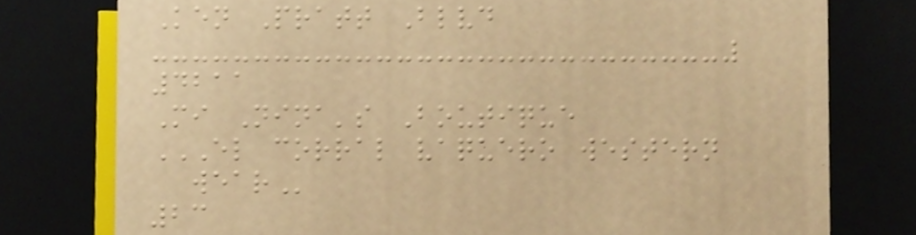Ken Pratt Blvd
4211
Mi Nina's Boutique
EL CORRAL VAQUERO WESTERN
WEAR
23
